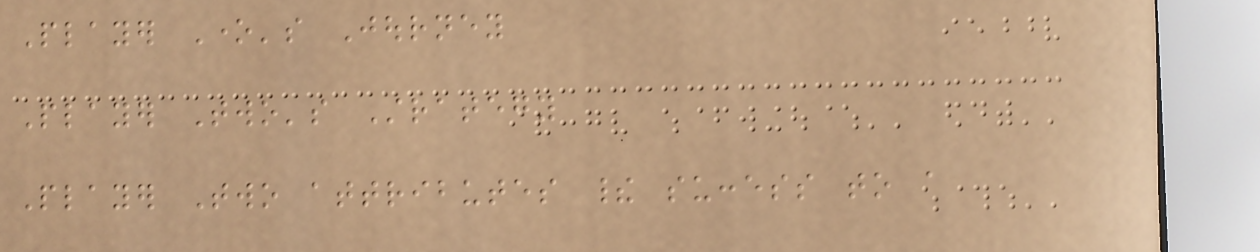Player One's Journey
Player Two's Strategy
Player Two attributes their success to a
